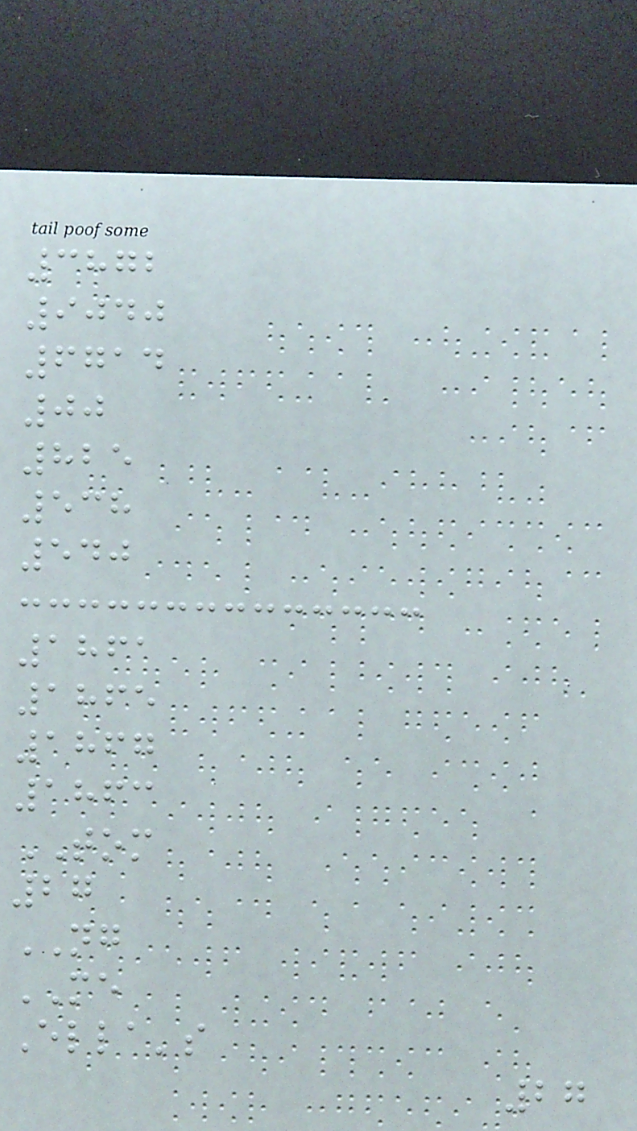3872
9040
6714
00
825
538
540
1861
1865
1867
1863
TOM
27
NG
ME
Ella's
27
